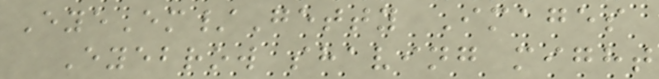EyeEm/Getty Images
Eyebrow shaving might
